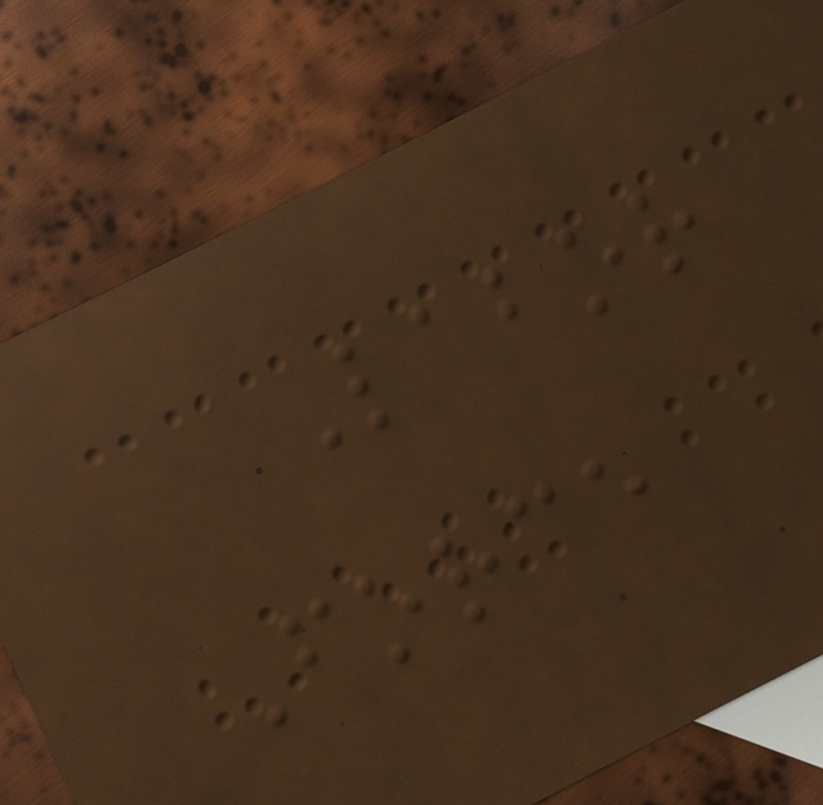Labor
Force
